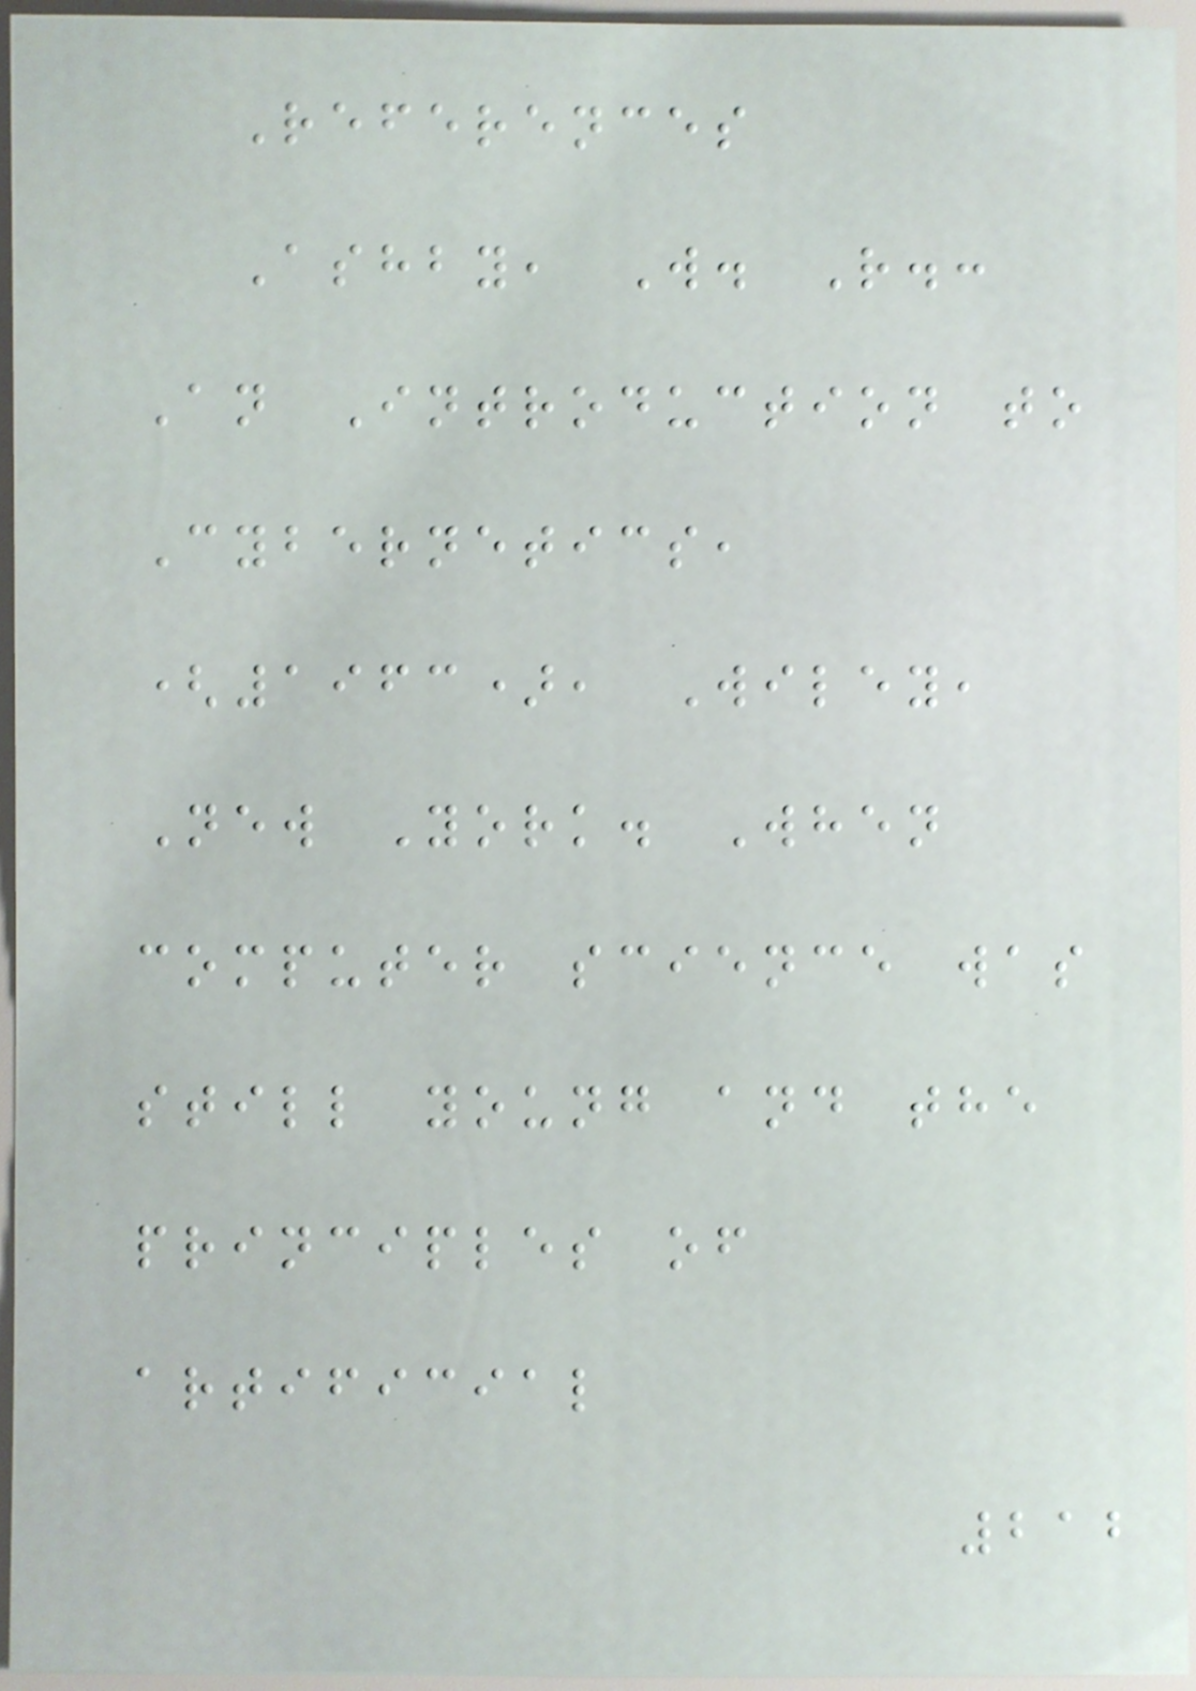References
Ashby, W. R.:
An Introduction to
Cybernetics,
(1963), Wiley,
New York. When
computer science was
still young and the
principles of
artificial
212
